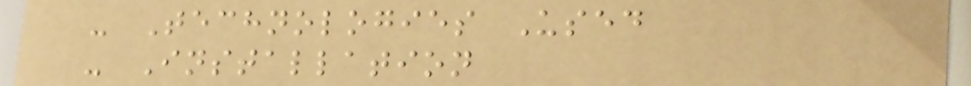- Technologies Used
- Installation
